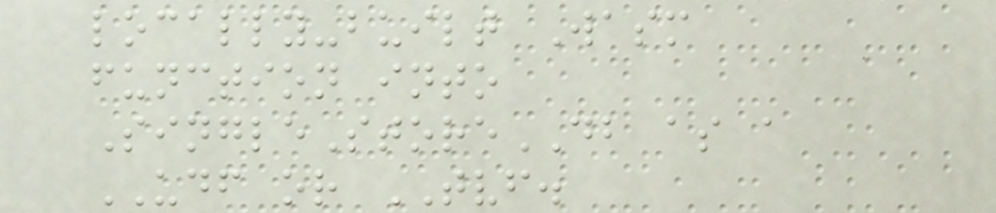locally-built Wasm
function into
SingleStoreDB as a
UDF or TVF.
